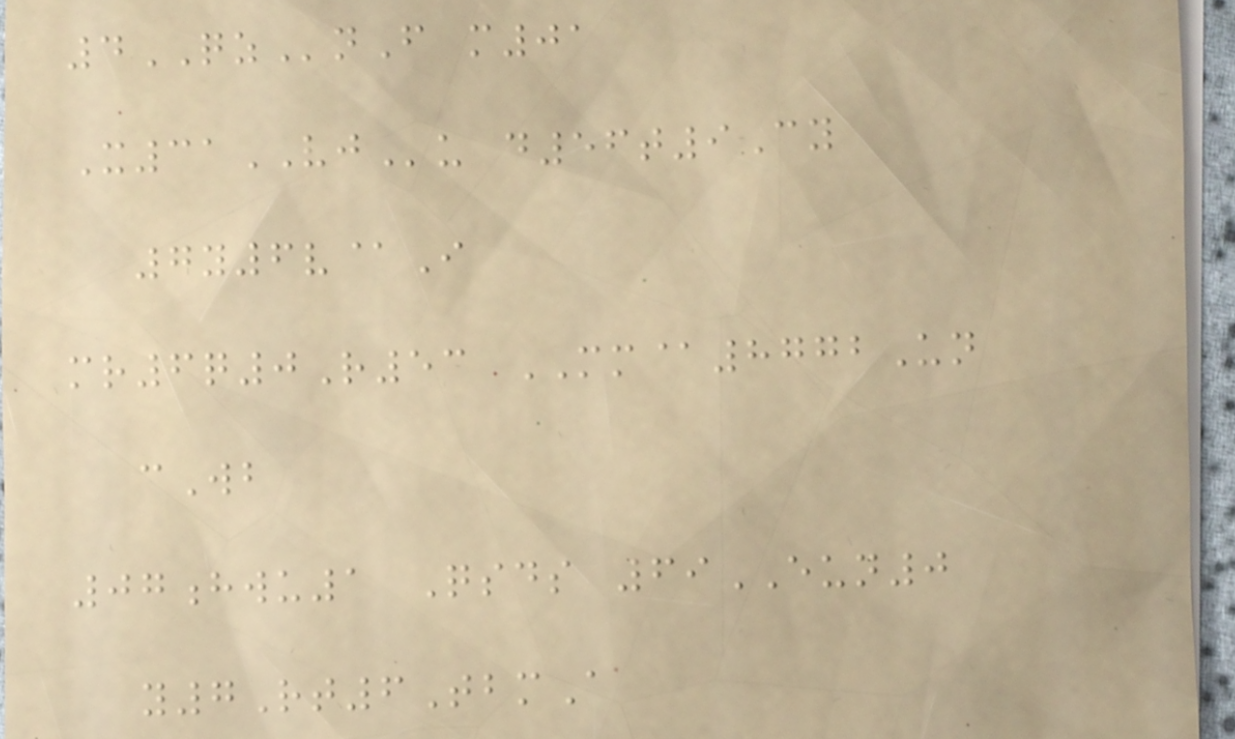4QZnF m01
X31VJu d56t9Cy
7y6v@I
mr6q0R53 MM@8772Un
cWb
07hwu1 Qsds 69EUN0
y7Rt6TbmA
